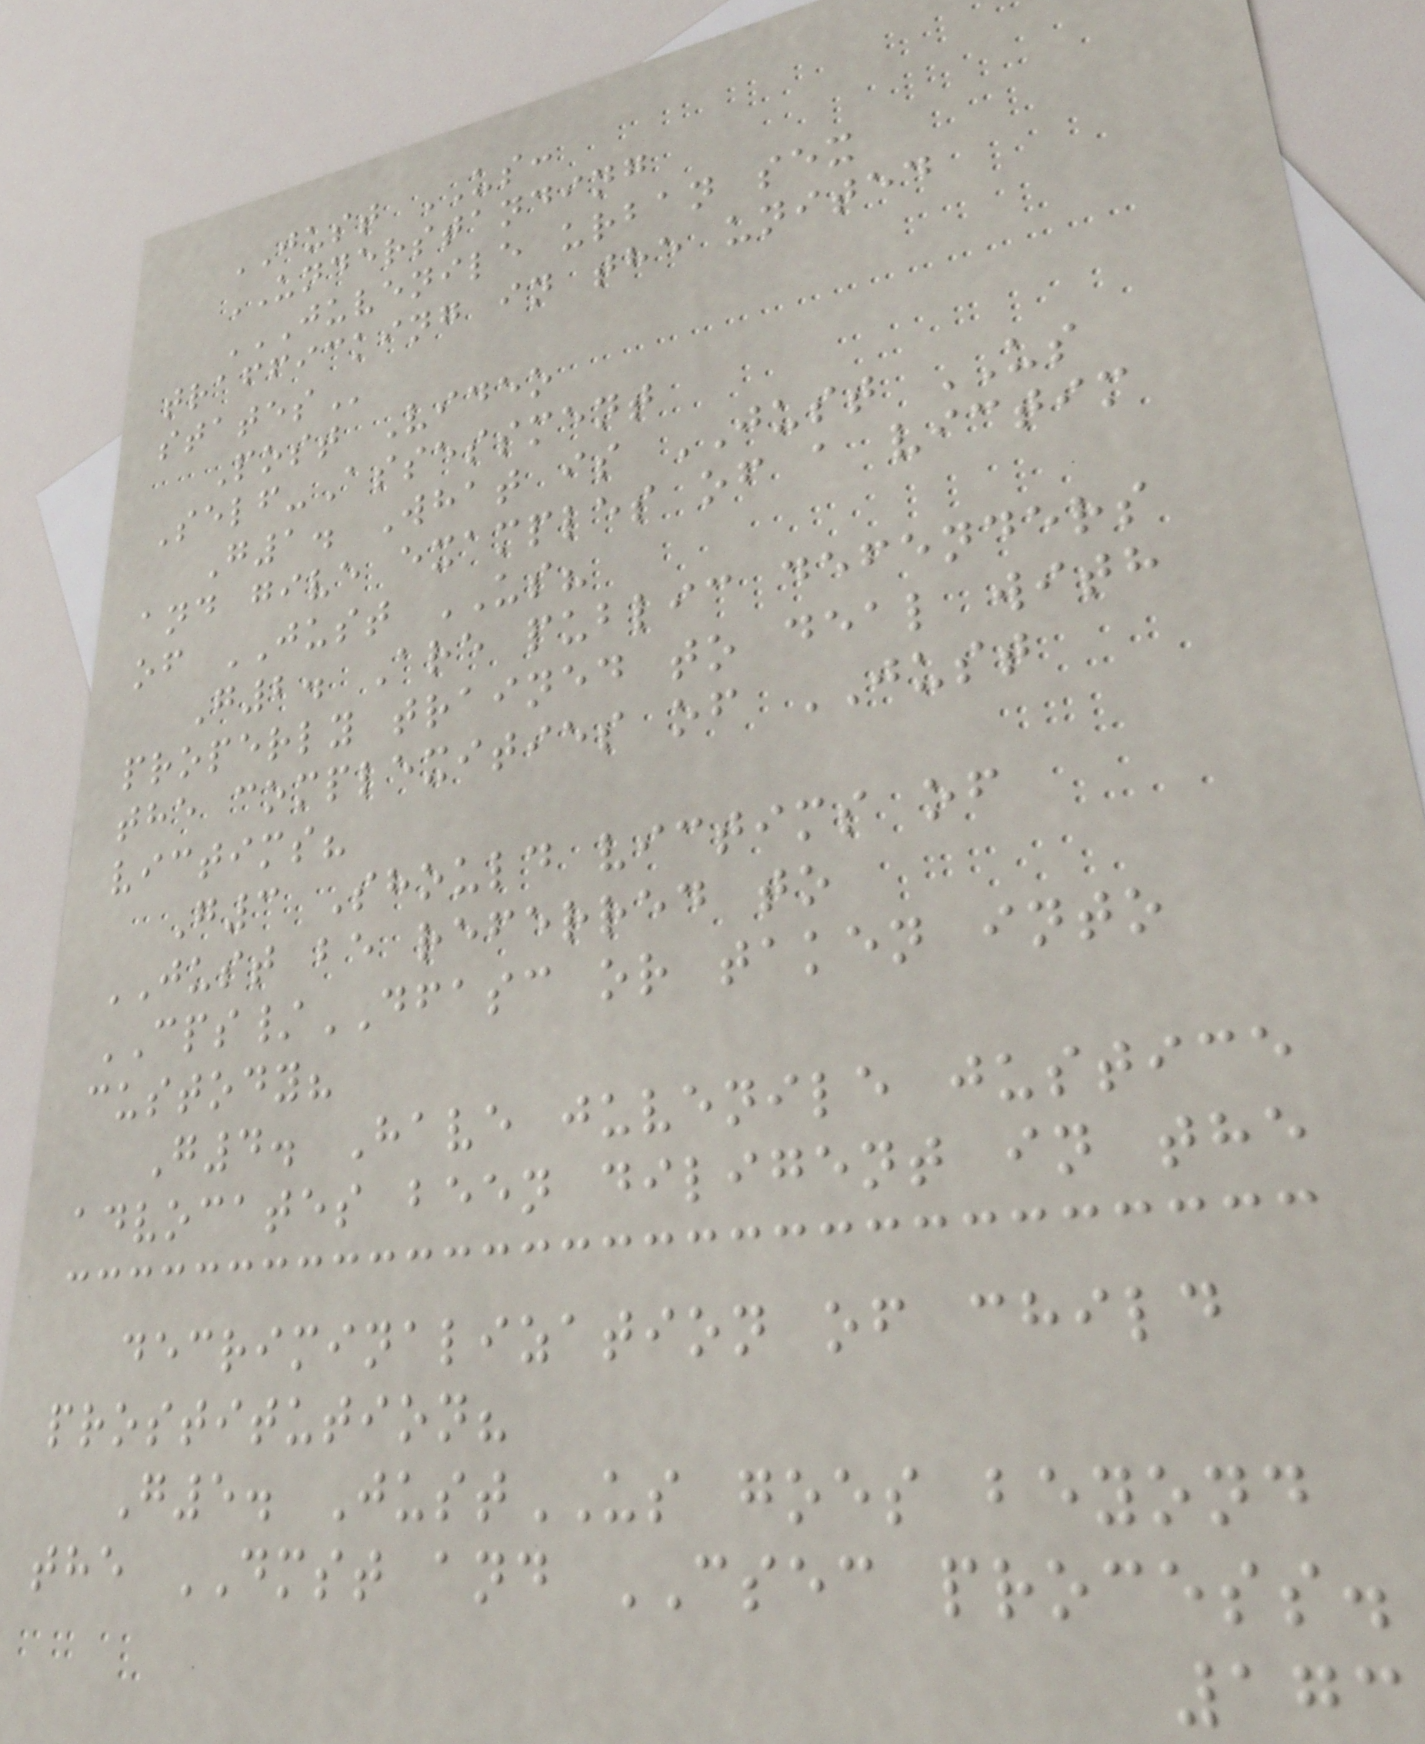JUST US:
UNDERSTANDING
JUVENILE URBAN SEX
TRAFFICKING IN THE UNITED
STATES
Post Video
Self-Assessment
G1. What is JUST US
and give examples of a victim
of JUST US?
G2. Are public defenders
properly trained to deal with
the complexities of JUST
victims?
G3 Should victims of
JUST be referred to
CPS/DFASC or taken into
custody?
G4. Have juvenile justice
advocates been diligent in the
decriminalization of child
prostitution?
G5. JustUS goes beyond
the DMST and CSEC process.
173
